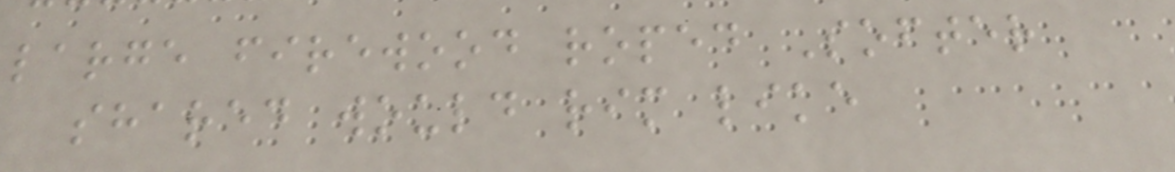large firewood roped Softer
shared would rim like
